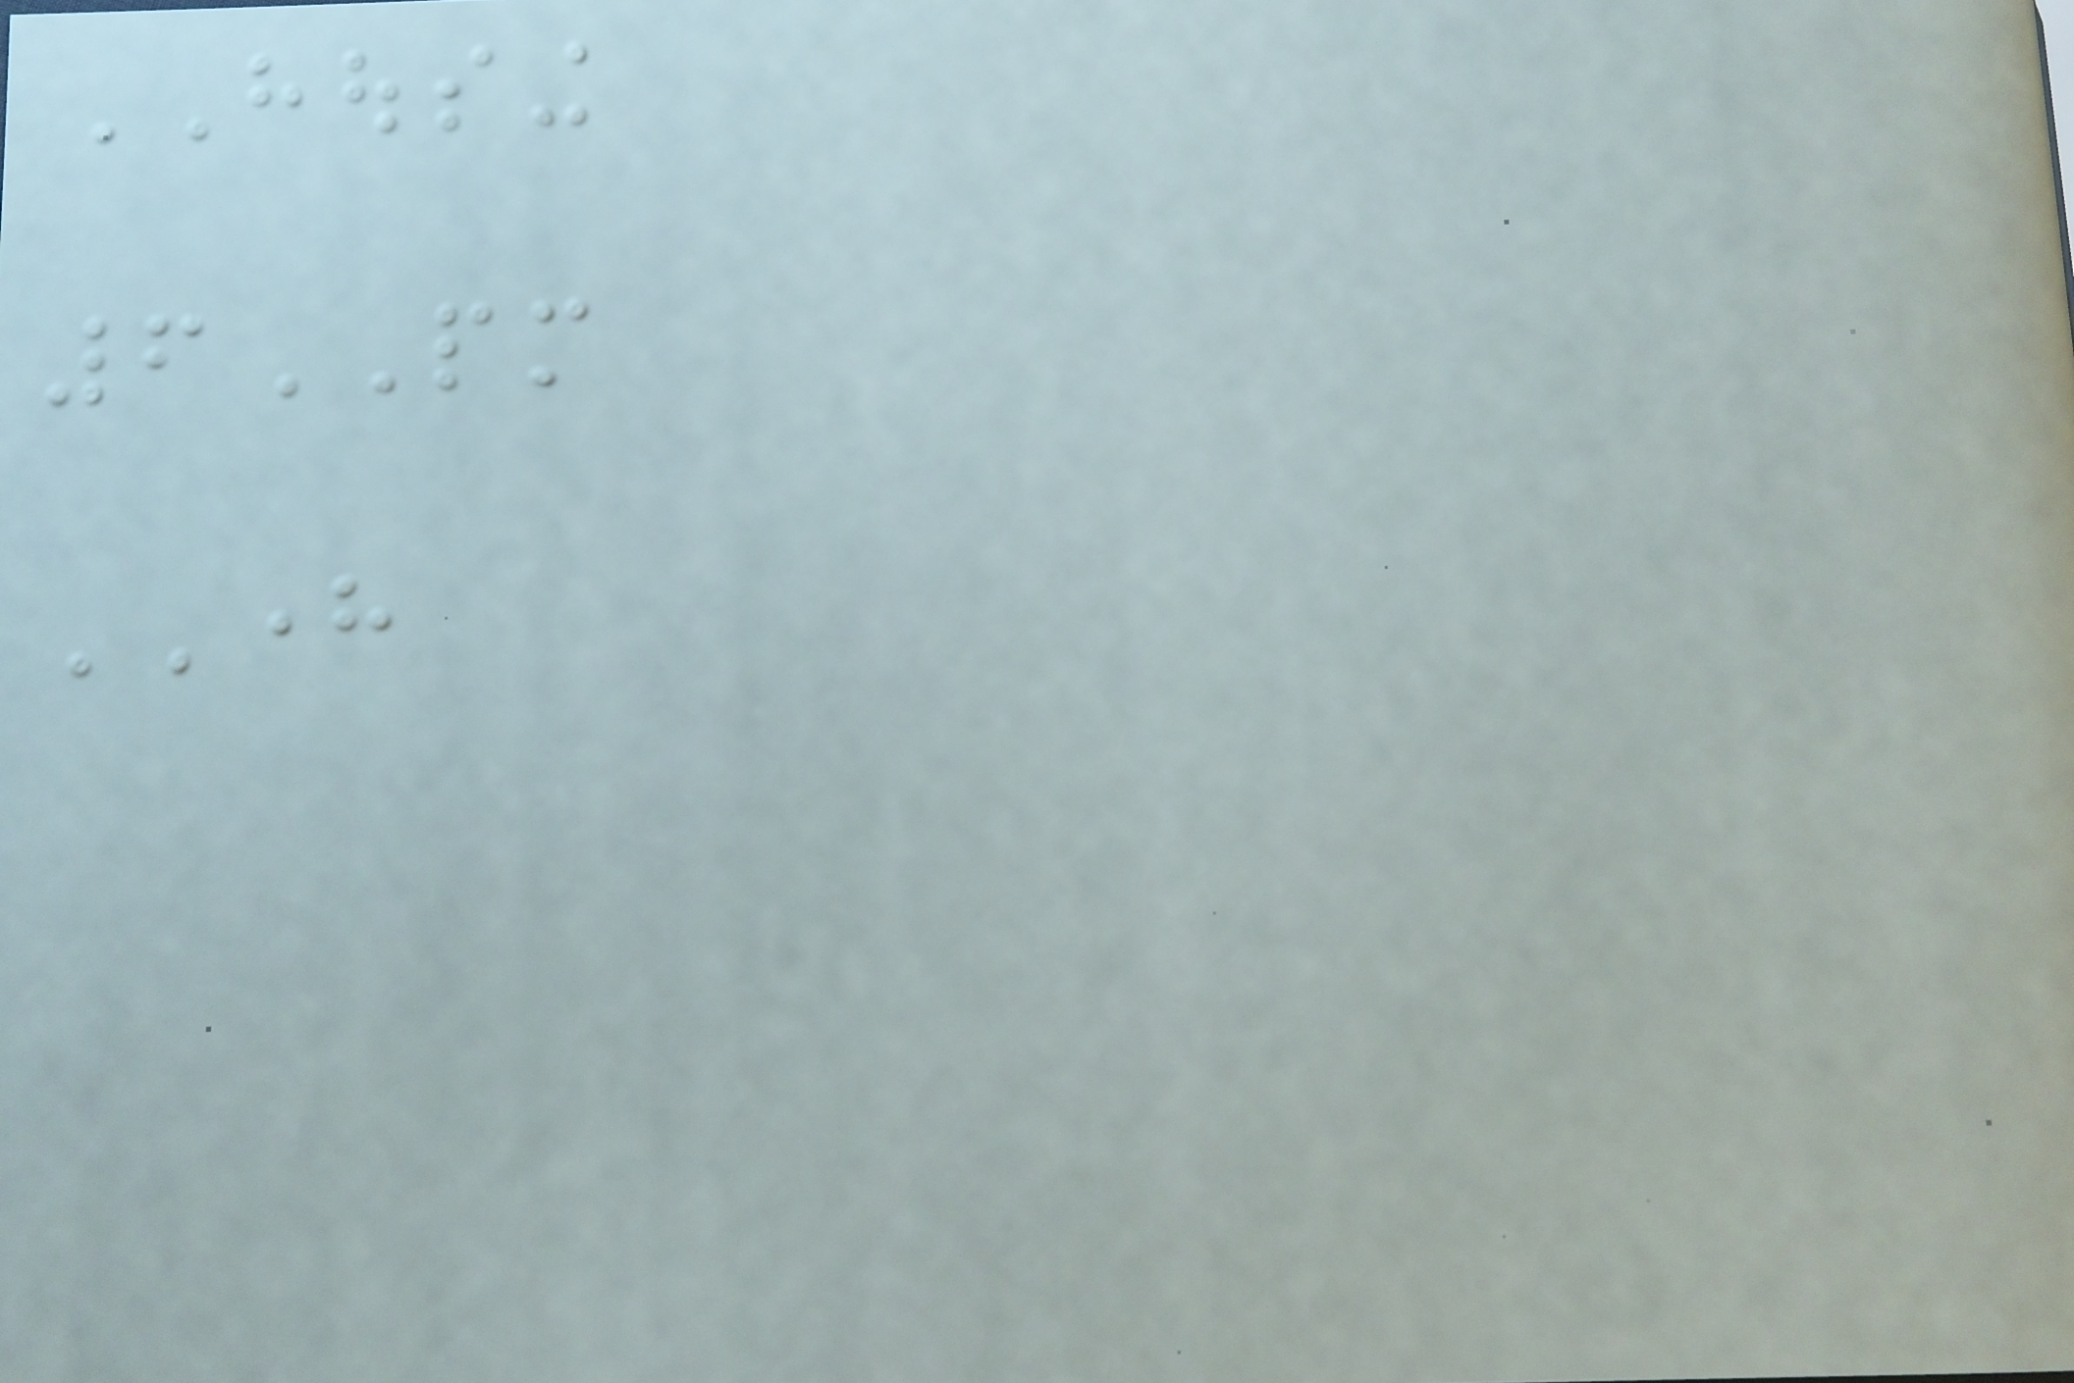HOUSING
6PM
HERE
